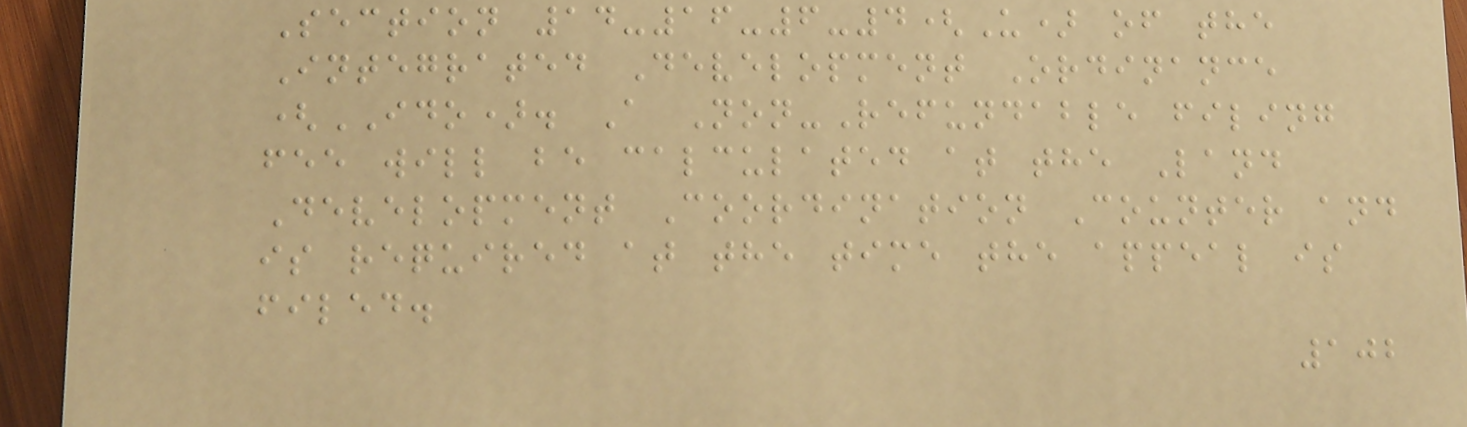Section 14-16-6-4(U) of the
Integrated Development Ordinance
(IDO). A Non-Refundable filing
fee will be calculated at the Land
Development Coordination Counter and
is required at the time the appeal is
filed.
102
